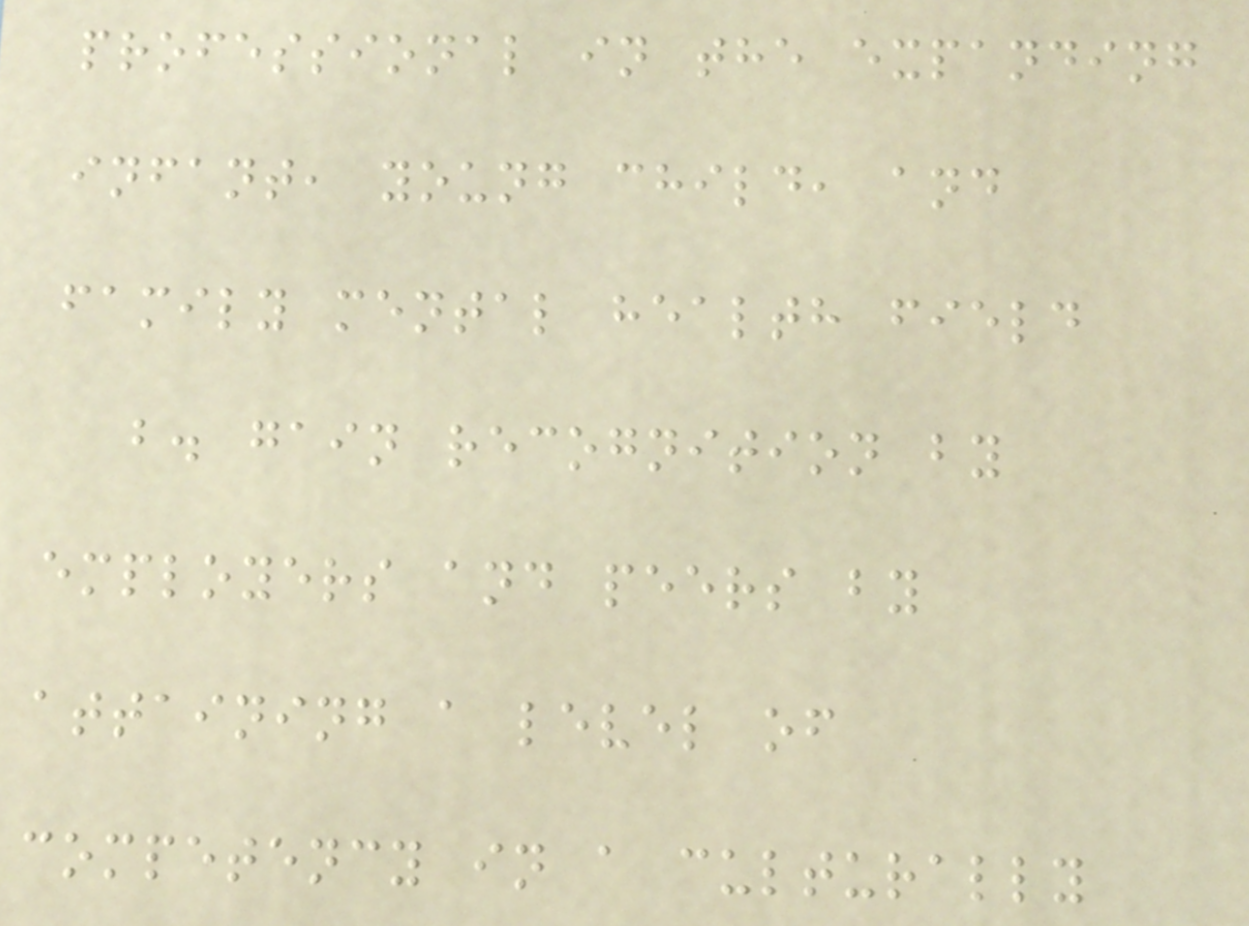professional in the expanding
infant, young child, and
family mental health field
b. gain recognition by
employers and peers by
attaining a level of
competency in a culturally
